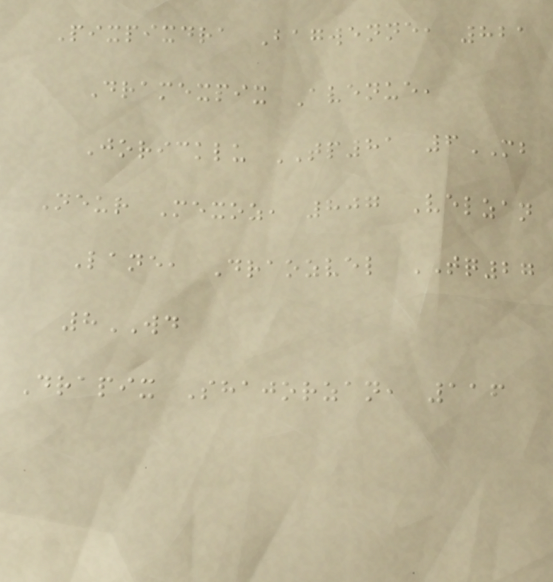Pixpixdra Bagwenne, 821
Dramexpix Avenue,
Joricklu TP81 6MB
Neur Mexoz, 807 Velzan
Lane, Draozvel TQ27
8WD
Drapix Shajorzan, 116
